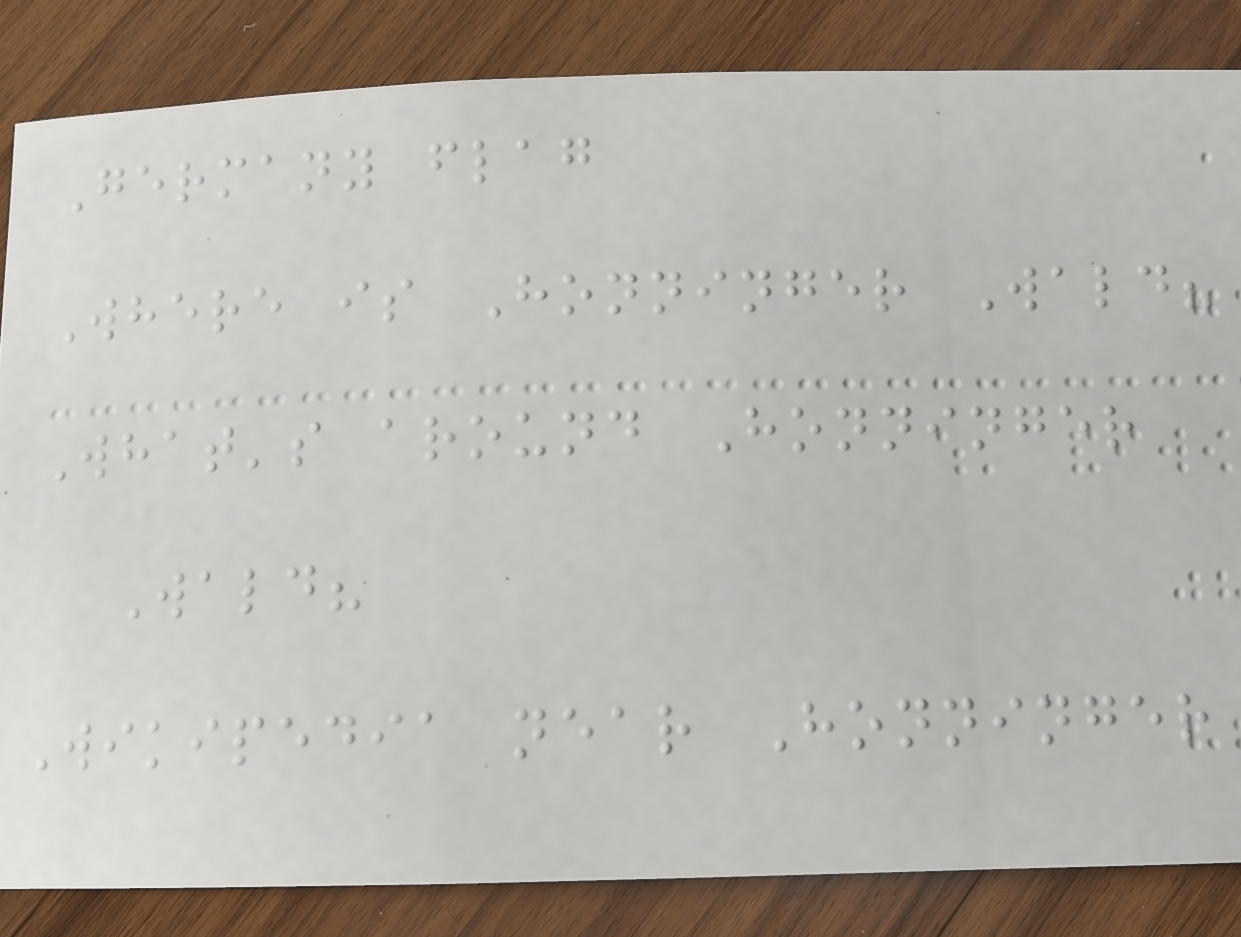Germany flag
Where is Honninger Wald?
What's around Honninger
Wald?
Wikipedia near Honninger
